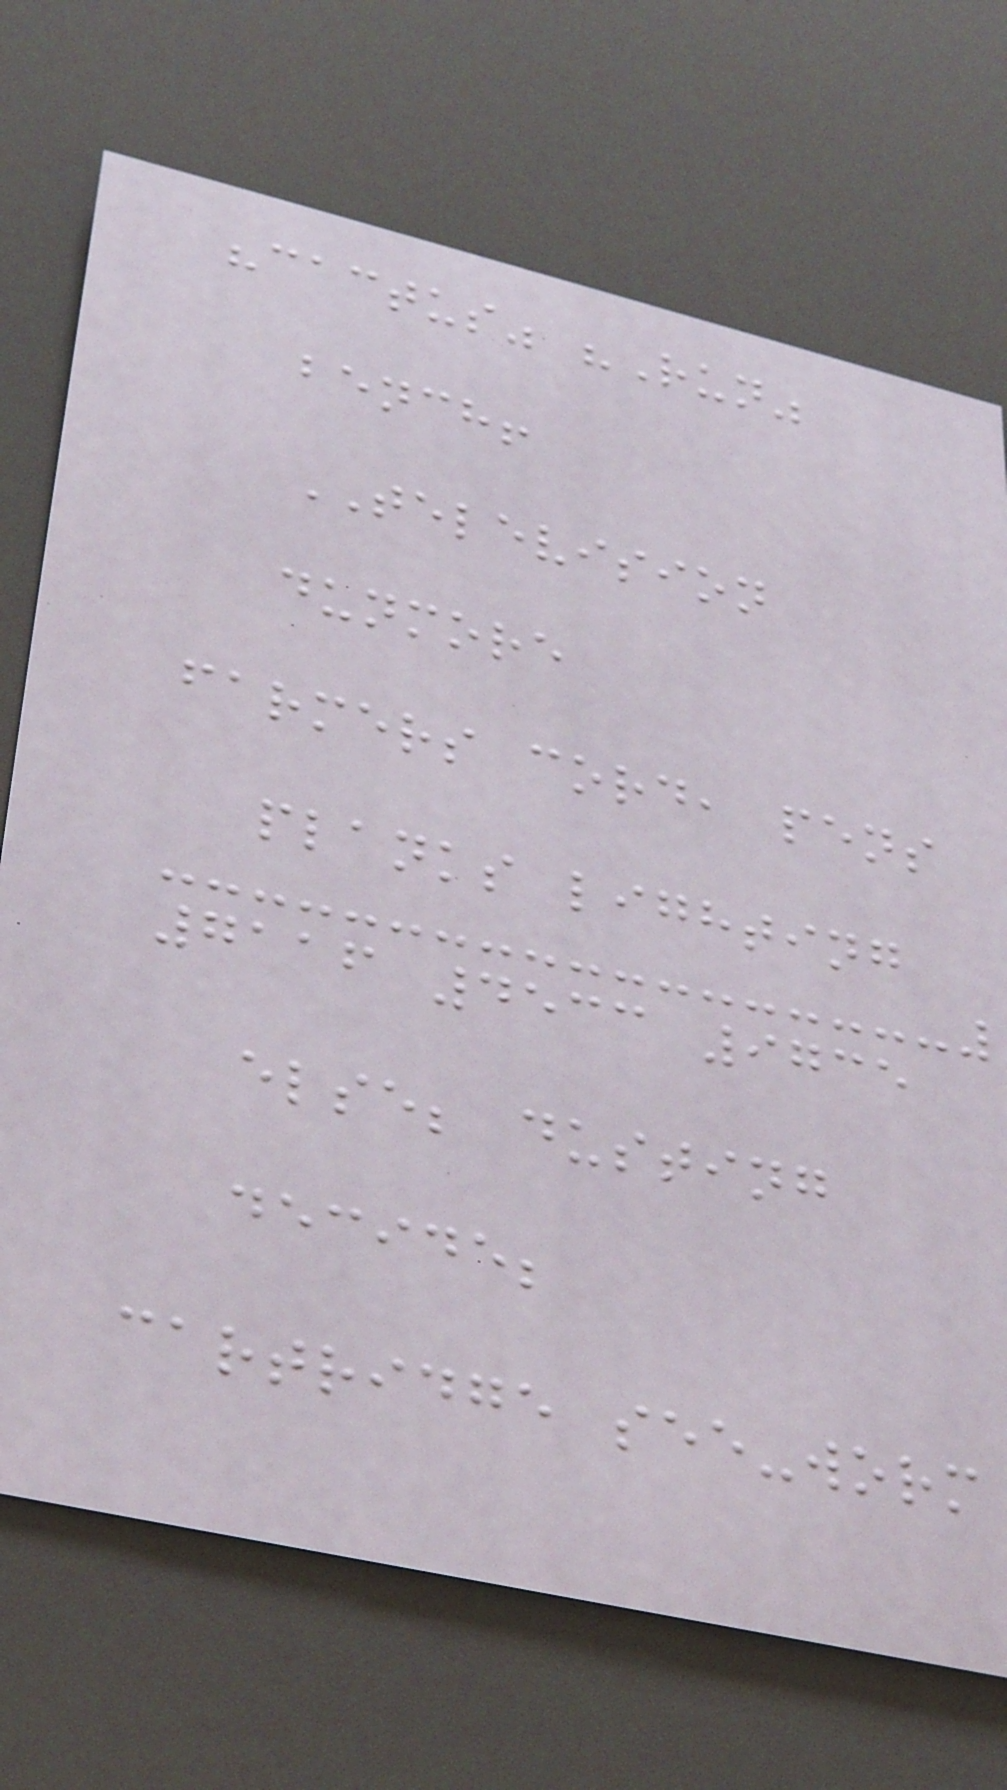"cactus" "Run"
bench!
TELEVISION
dunmore
farmers cord, pens
planks lighting
7116 4533 9735
else; dusting
decide;
cartridge see-worm
